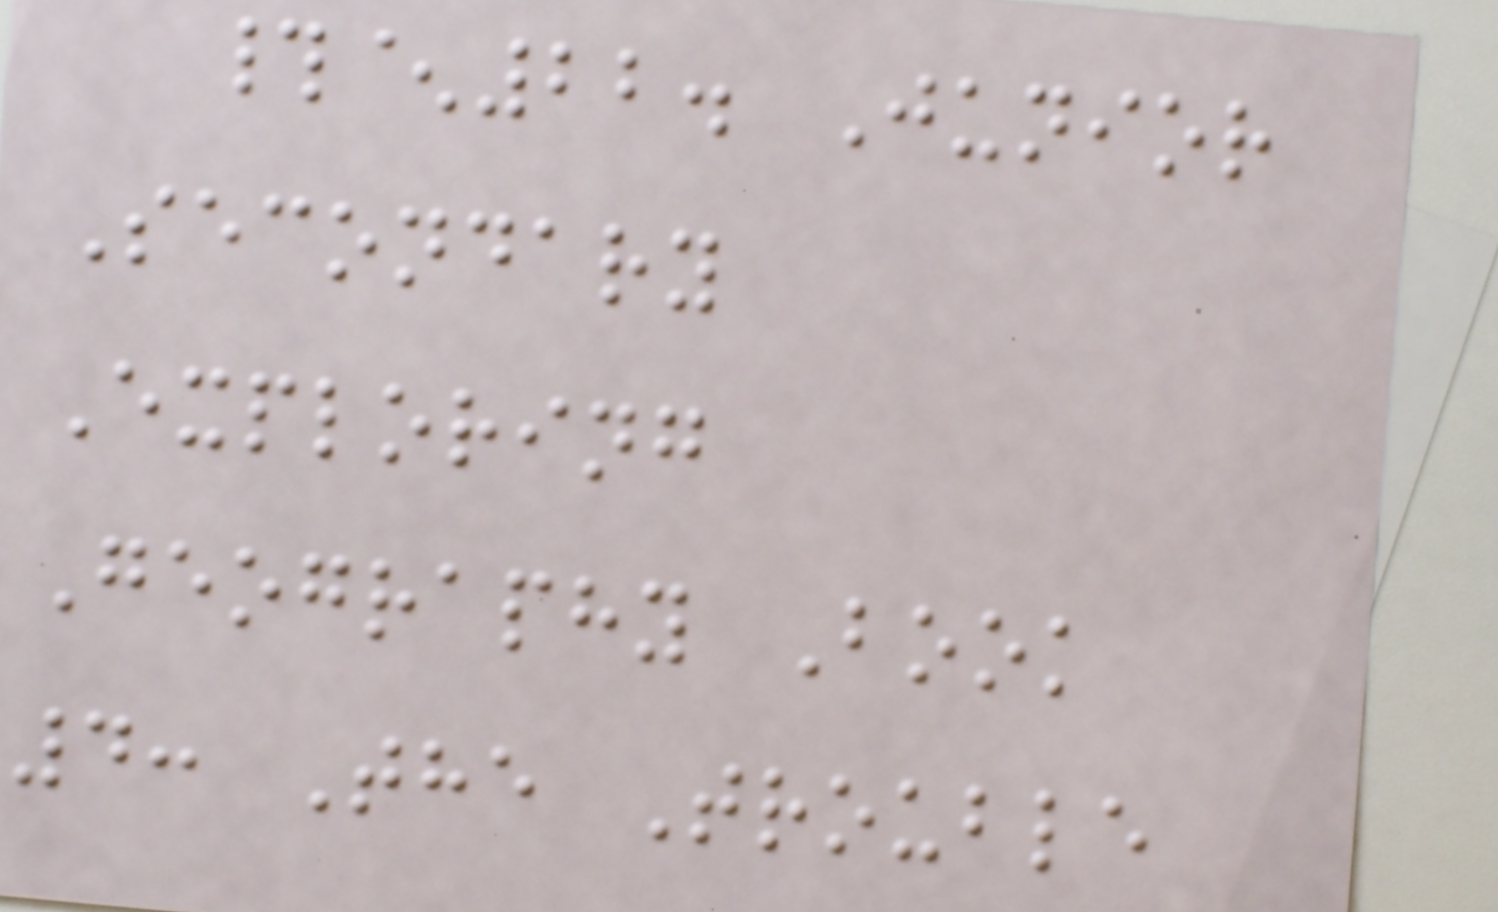#^22. Junior
Secondary
Exploring
Geography Book
4: The Trouble
